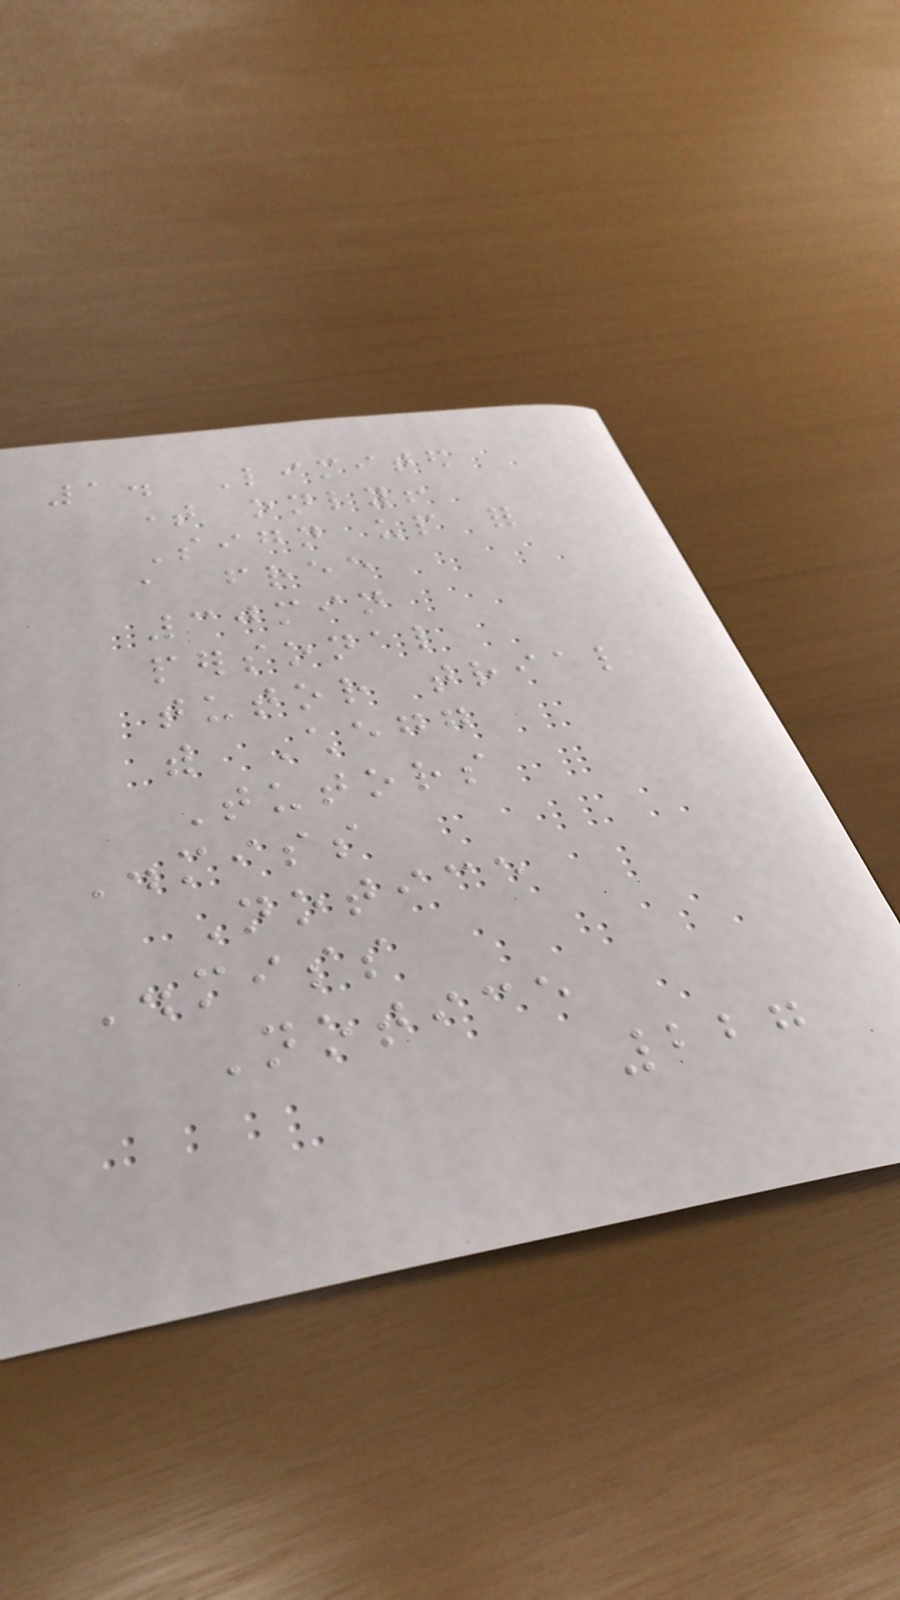1. Limited
time only!
Sign up for
a free
30min
personal
tutor trial
with Chegg
Tutors
Dismiss
Notice
Dismiss
Notice
227
